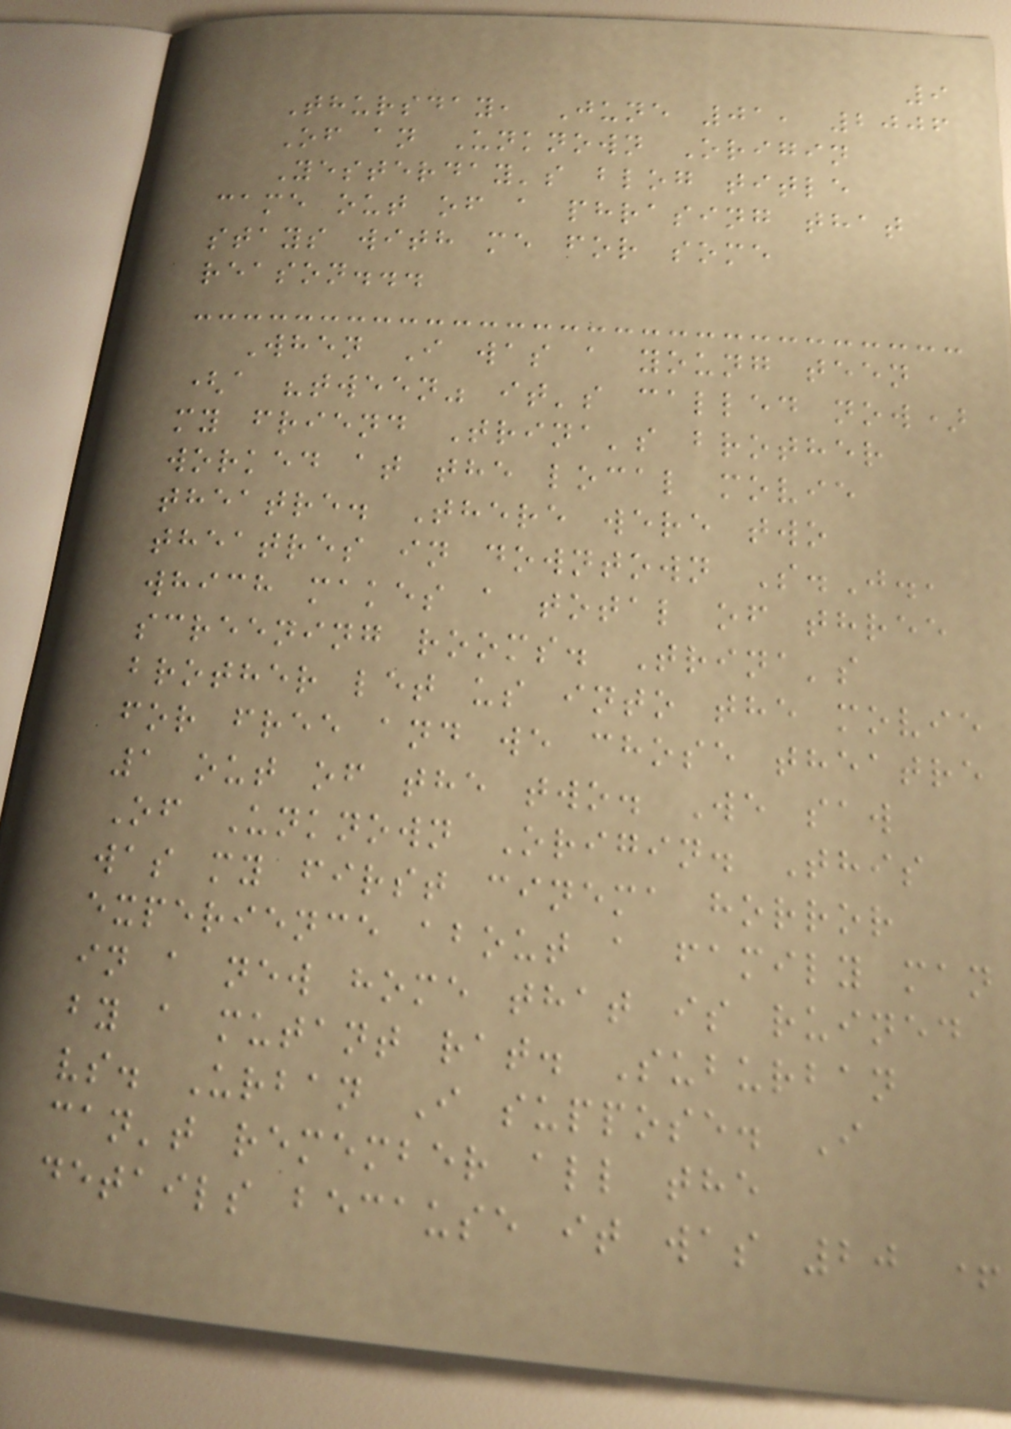9
Thursday, June 01, 2006
Of an Unknown Origin
Yesterday's blog title
came out of a phrasing that
stays with me for some
reason...
When I was a young teen
(a "tween" it's called now)
my friend Trina's brother
worked at the local movie
theatre. There were two
theatres in downtown S.J.,
which makes a total of three
screening rooms. Trina's
brother let us into the movie
for free and we chose theatre
1 out of the two. We saw
Of Unknown Origin. This
was my first cinema horror
experience about a family man
in a new home that is ruined
by a mutant rat. Suburban
vs. Urban I suppose. I
can't remember all the
details because it was 20 +
